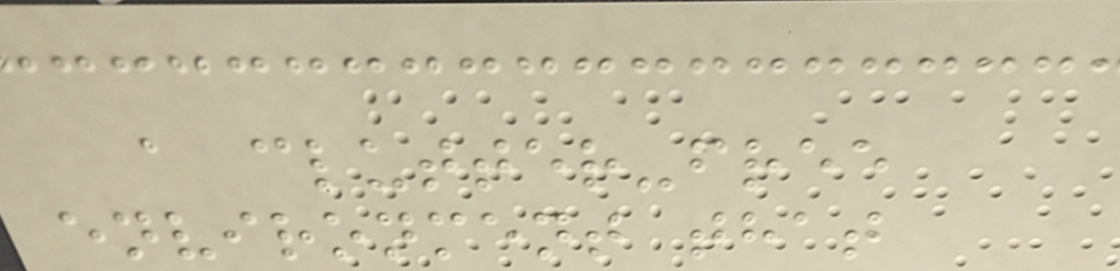a clutter-free
environment that
